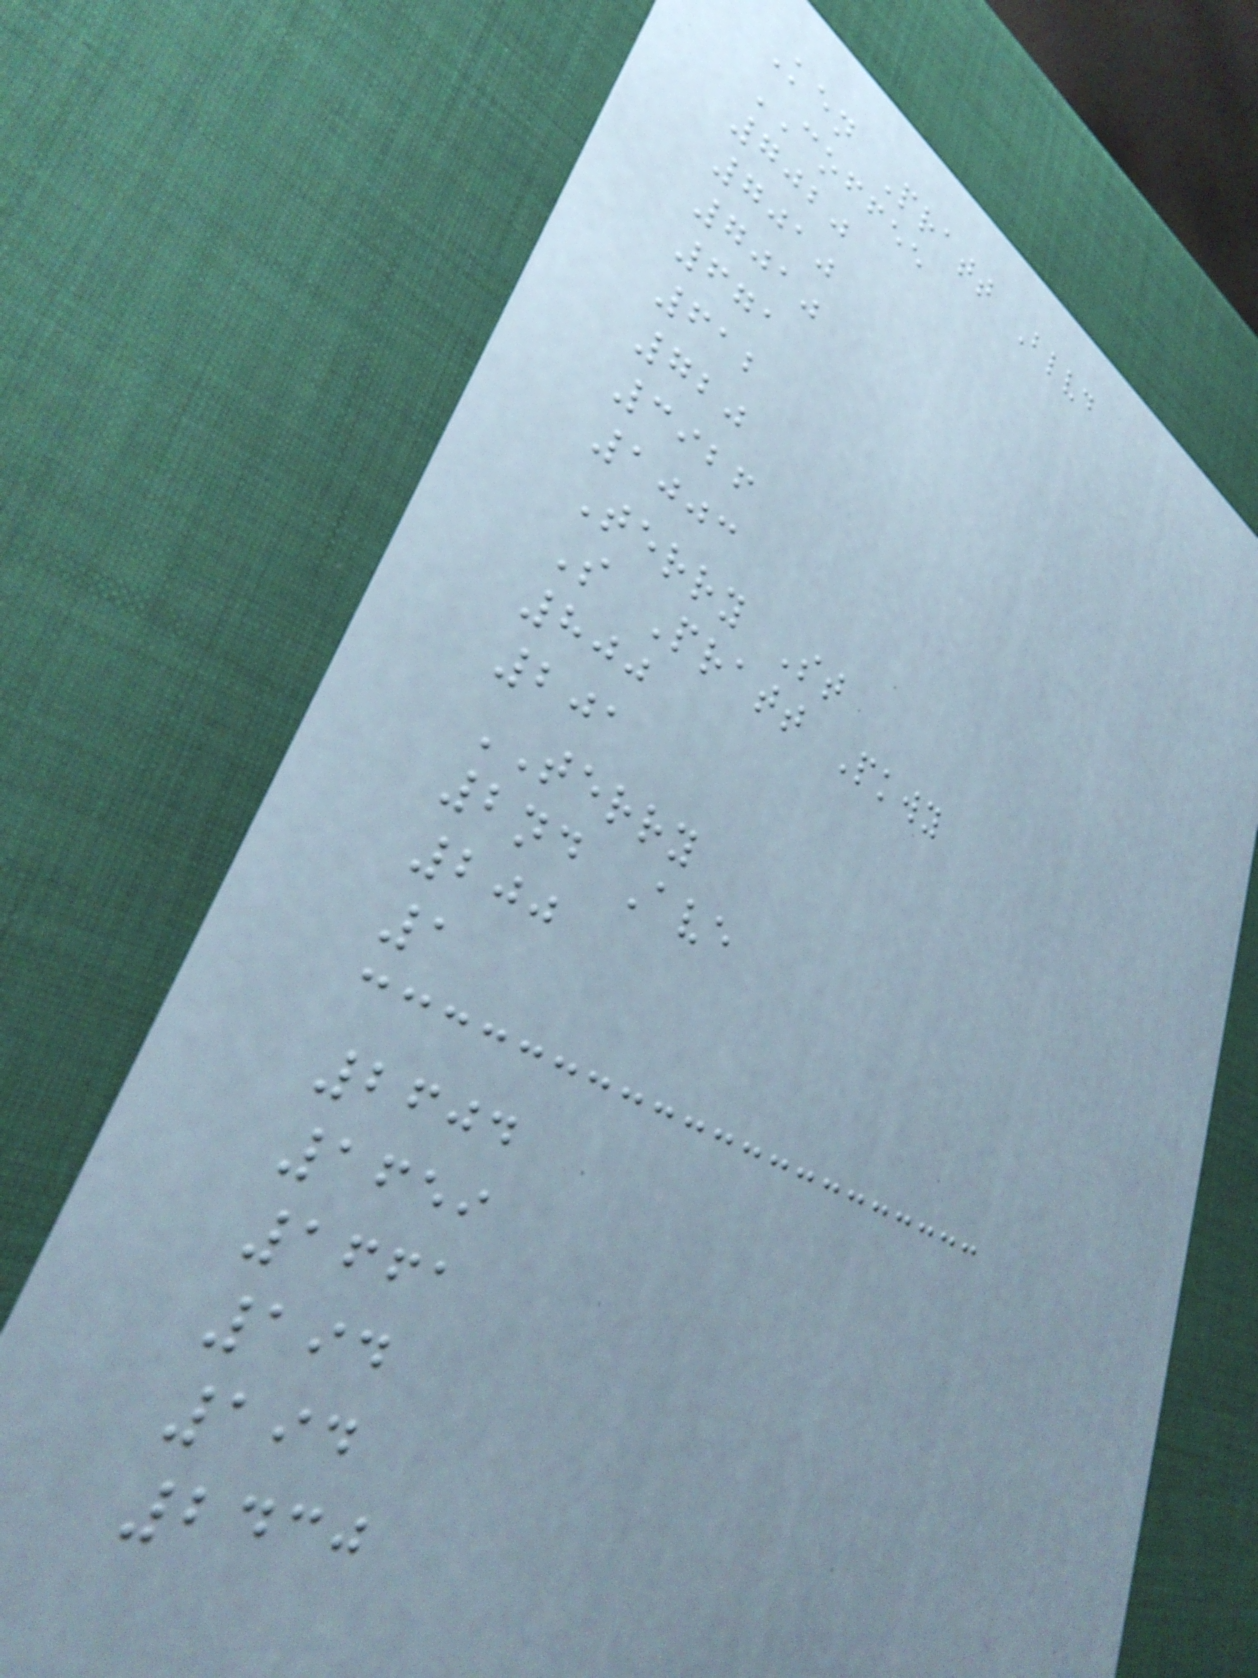Ken Pratt Blvd
COFFEE
7020
7010
7010
671
612
720
3926
1003
Terry St
S Pratt Pkwy
800
201
TERRY
2nd Ave
200
1
2604
1659
1661
194
194
2430
